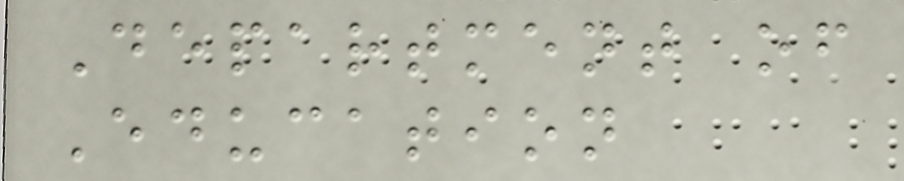Department of
Education
